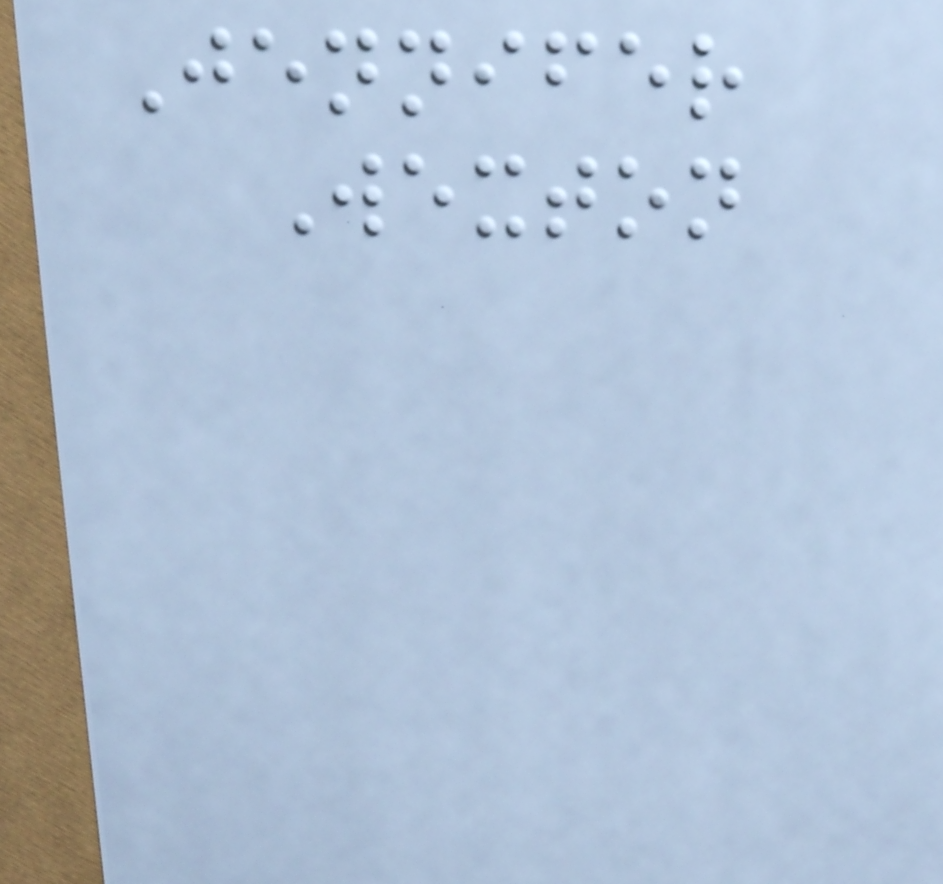Jennifer
Wexton
